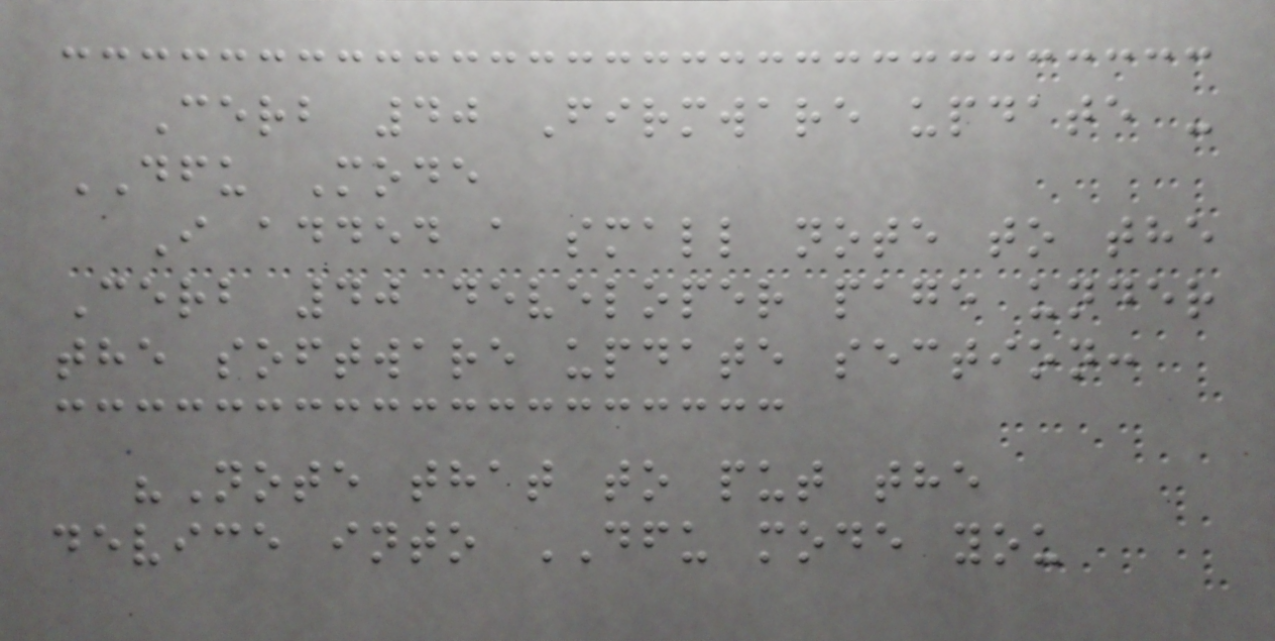Cerb 40 Firmware update -
DFU Mode
I added a small note to the
Cerb 40 developer page under
the software update section:
"Note that to put the
device into DFU mode you
